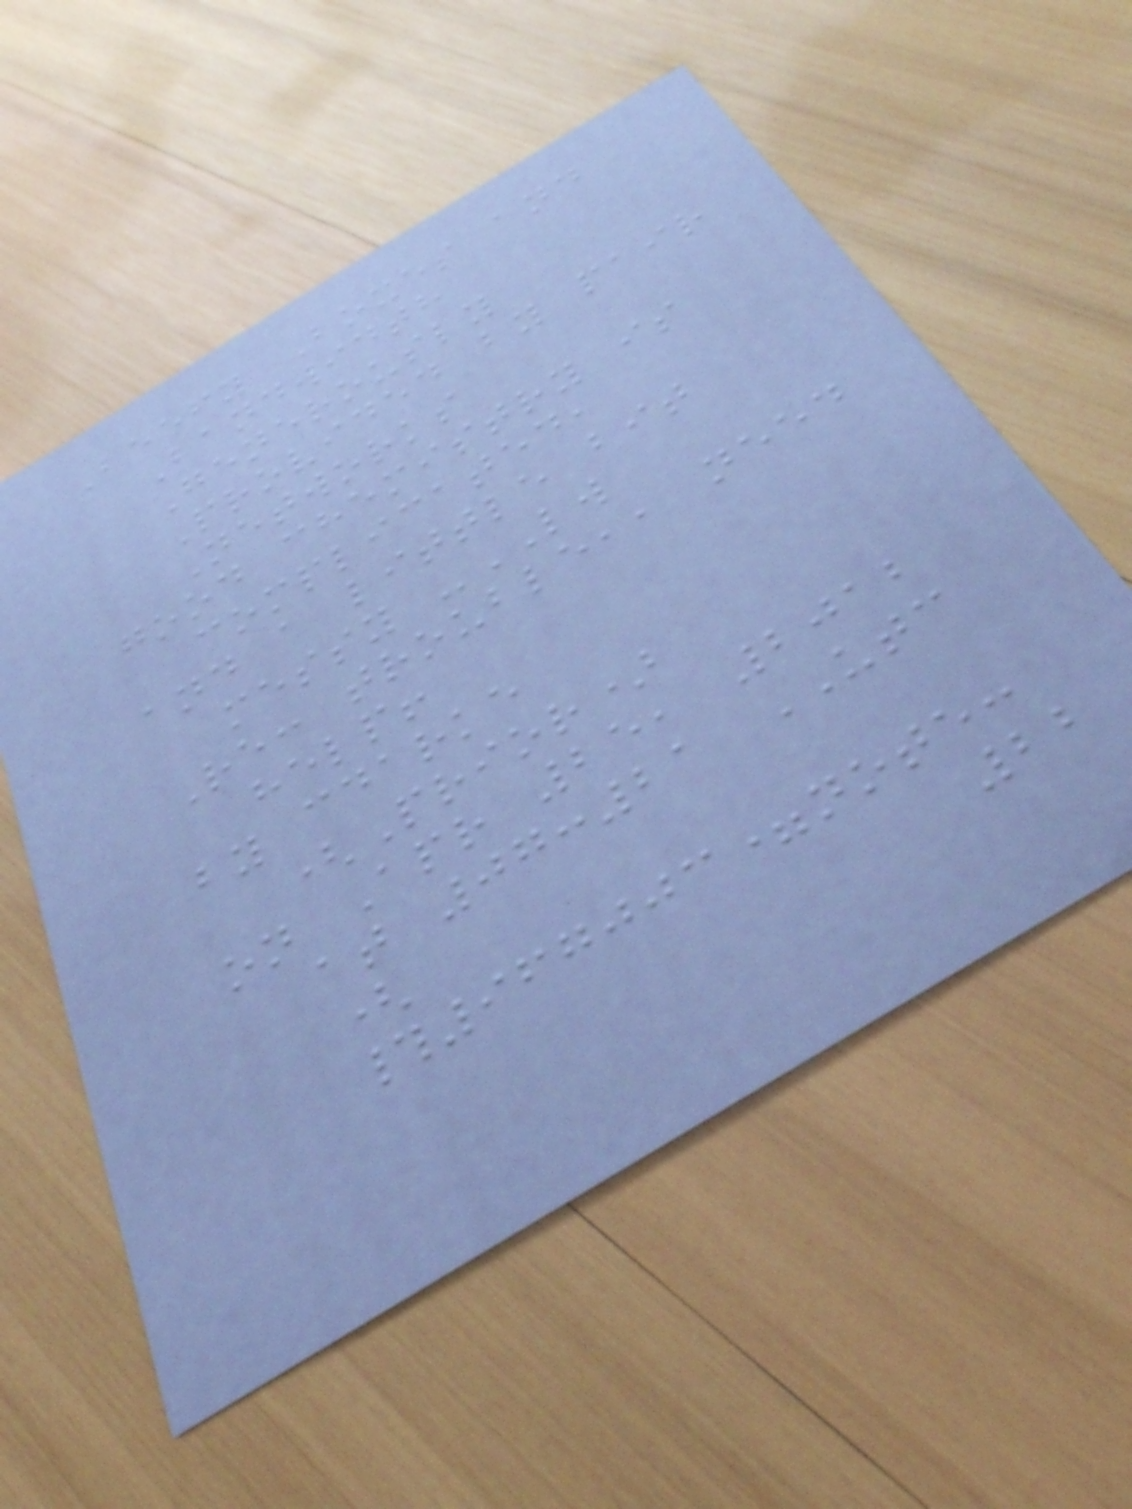Beefy Boxes and
Bandwidth
Generously
Provided by pair
Networks
good chemistry is
complicated,
and a little bit
messy -LW
Re: trouble,, need
help!
by cdarke
(Prior)
on Apr 25, 2012
at 07:21 UTC
(
#967003=note:
22
